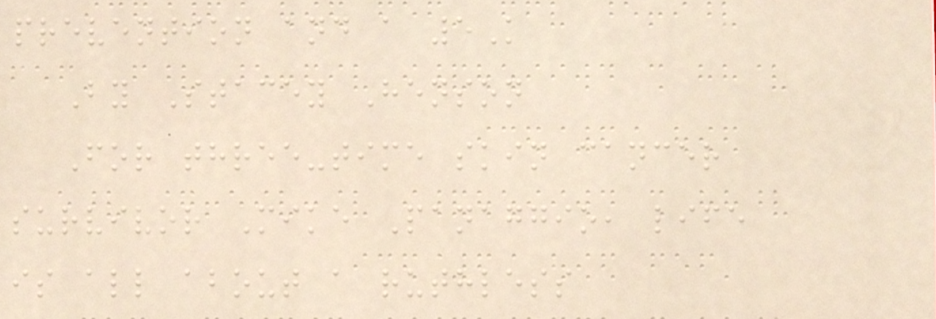prevention and a 5K
By Stacey Henson
For three-time skin cancer
survivor Mike Panaggio, life
is all about a ruthless
